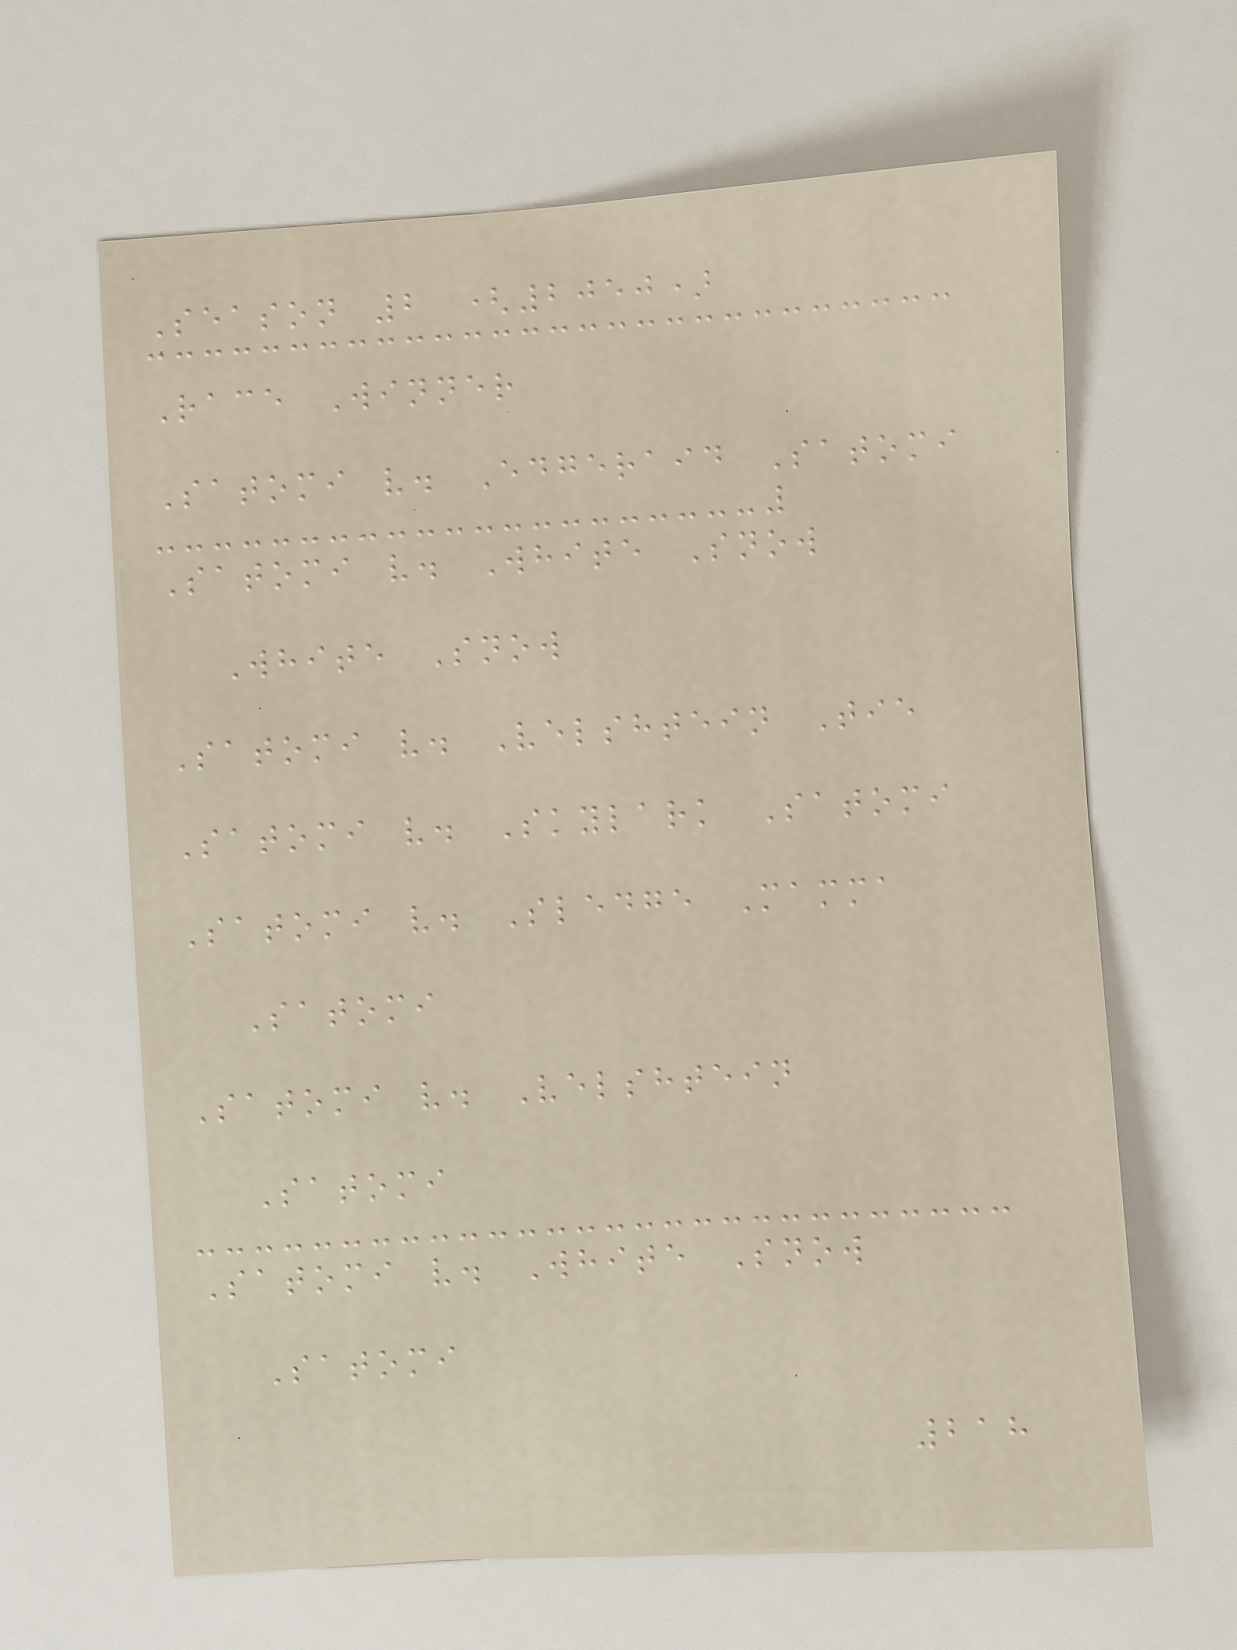Season 2 (2050)
Race Winner
Satomi v. Edgeraid Satomi
Satomi v. White Snow
White Snow
Satomi v. Velshtein Tie
Satomi v. Skylark Satomi
Satomi v. Sledge Mamma
Satomi
Satomi v. Velshtein
Satomi
Satomi v. White Snow
Satomi
218
